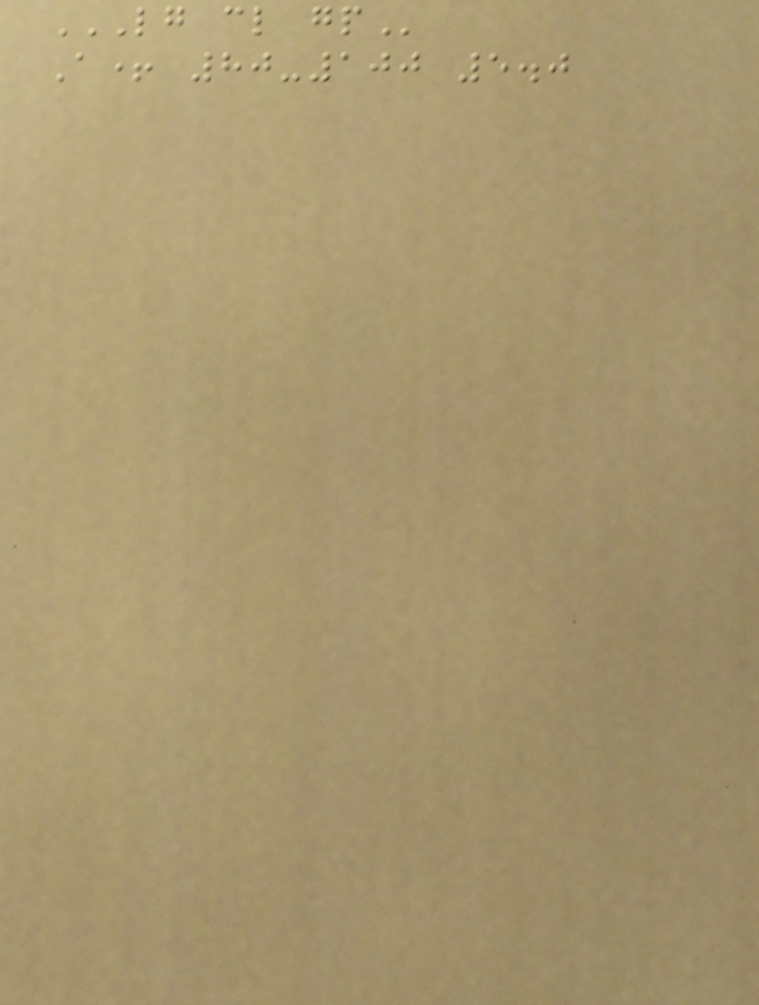LG CL GP
A+ 80-100 5.0
